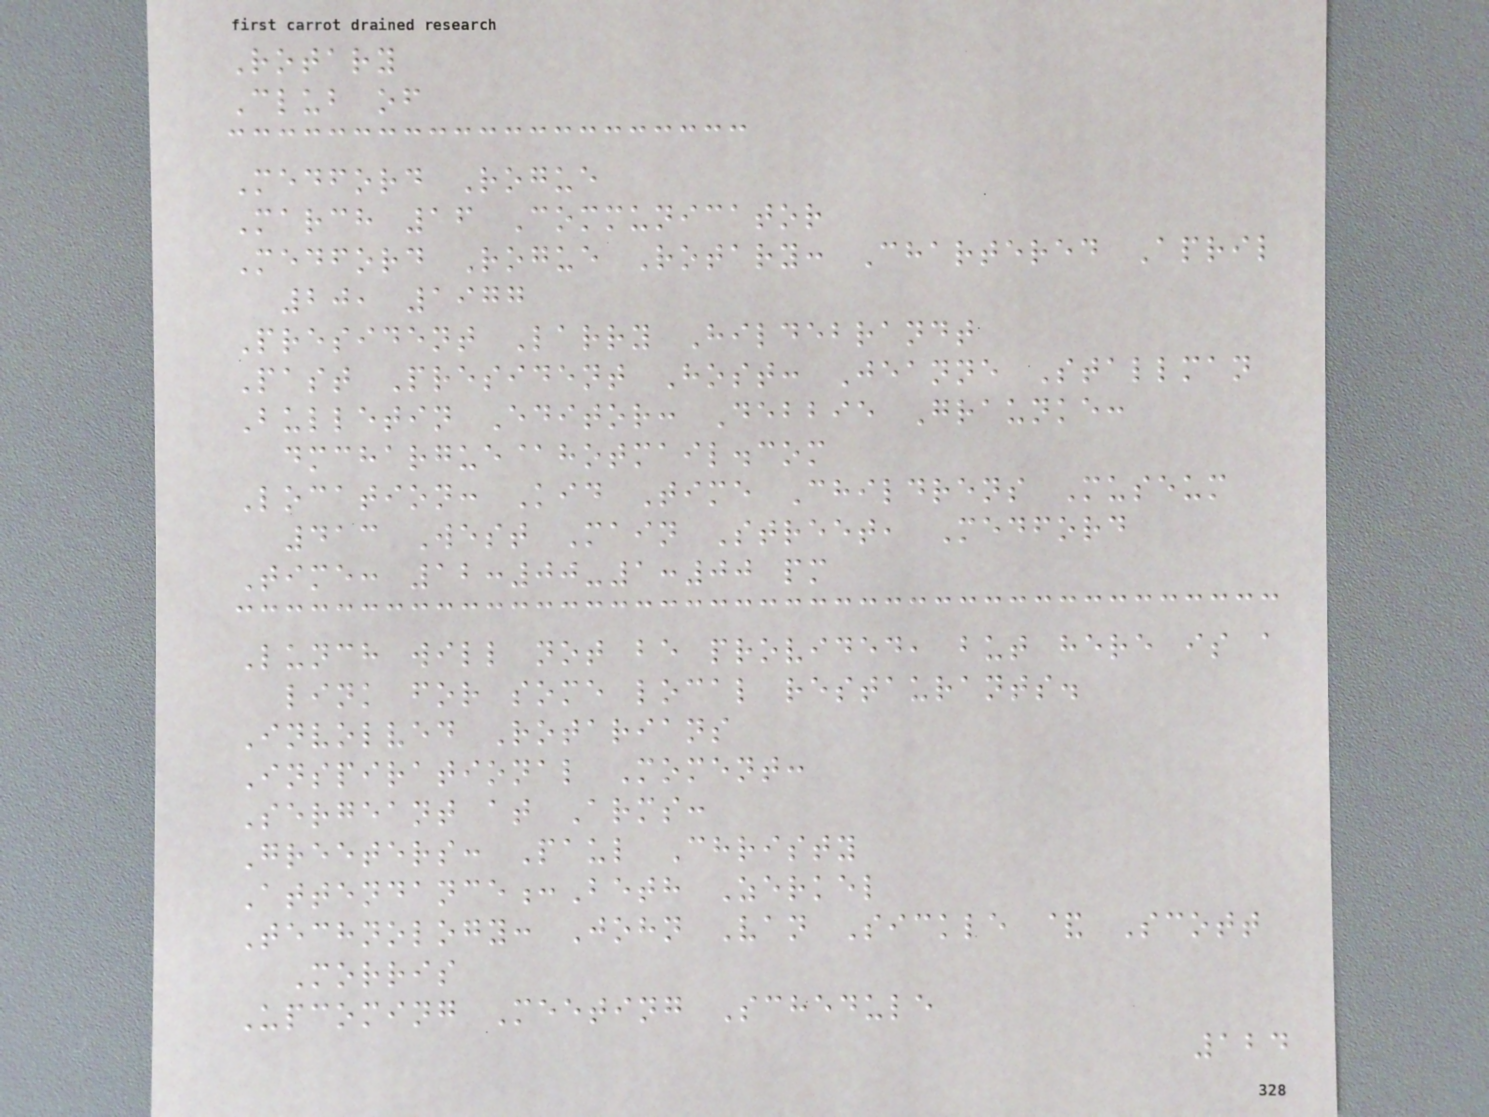Rotary
Club of
Medford Rogue
March 16 Communicator
Medford Rogue Rotary: Chartered April
20, 1977
President Larry Hildebrandt
Past President Host: Jeanne Stallman
Bulletin Editor: Debbie Graunke:
dmchargue@hotmail.com
Location: Kid Time Childrens Museum
413 West Main Street, Medford
Time: 12:00-1:00 pm
Lunch will not be provided, but here is a
link for some local restaurants.
Involved Rotarians
Inspirational Moment:
Sergeant at Arms:
Greeters: Paul Christy
Attendance:Beth Zerkel
Technology: John Van Sickle & Scott
Morris
Upcoming Meeting Schedule
124
